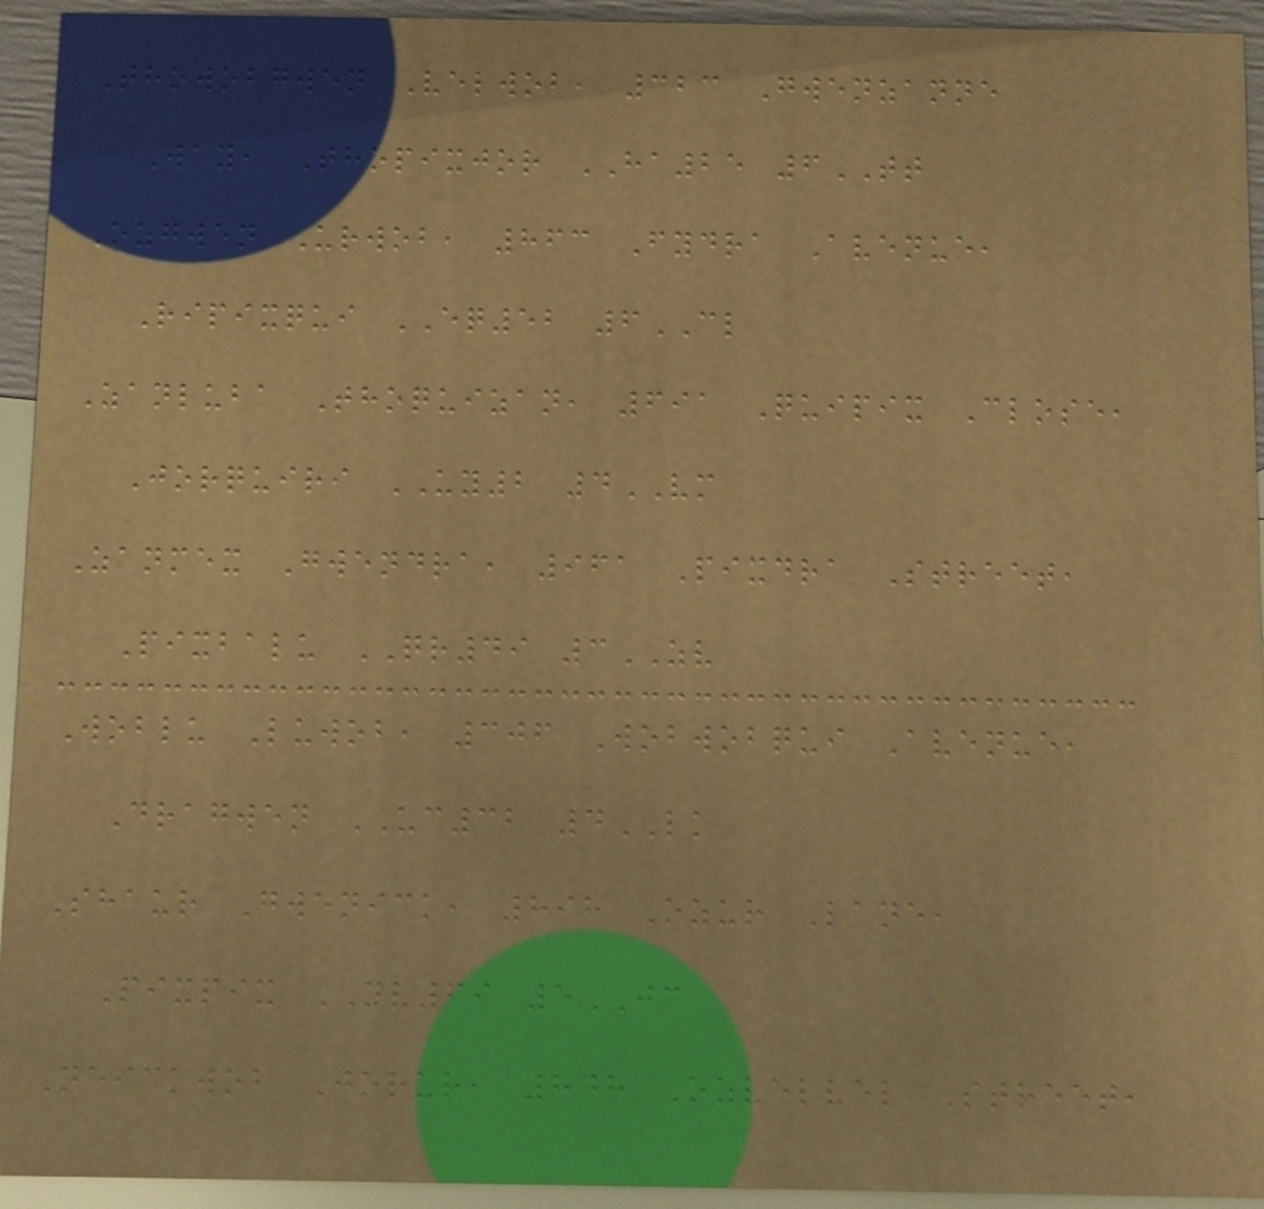Thowobgwen Velwob, 323 Gwenzanne
Way, Thopixjor HA25 6TT
Ozgwen Urwob, 863 Fydra Avenue,
Ripixqui EQ52 6CL
Zanluba Thoquizan, 691 Quipix Close,
Jorquiri UY2 4VM
Zanmex Gwendra, 961 Pixdra Street,
Pixbalu QR49 3ZV
Woblu Luwob, 306 Wobwobqui Avenue,
Dragwen UC32 4LK
Shaur Gwenick, 898 Ozur Lane,
Pixpix NV69 5JC
Neickwob Jorur, 848 Ozvelvel Street,
